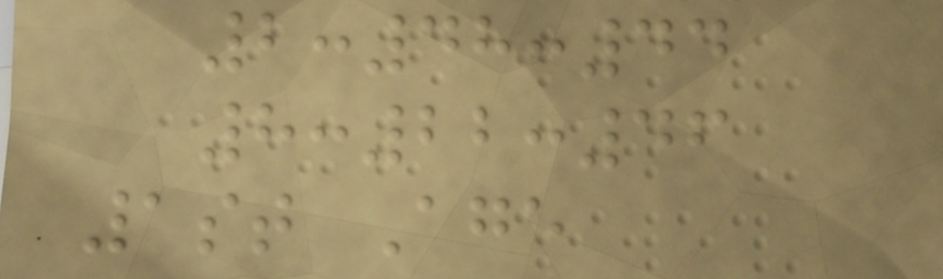2:48:44
8:22:46
1st Age
